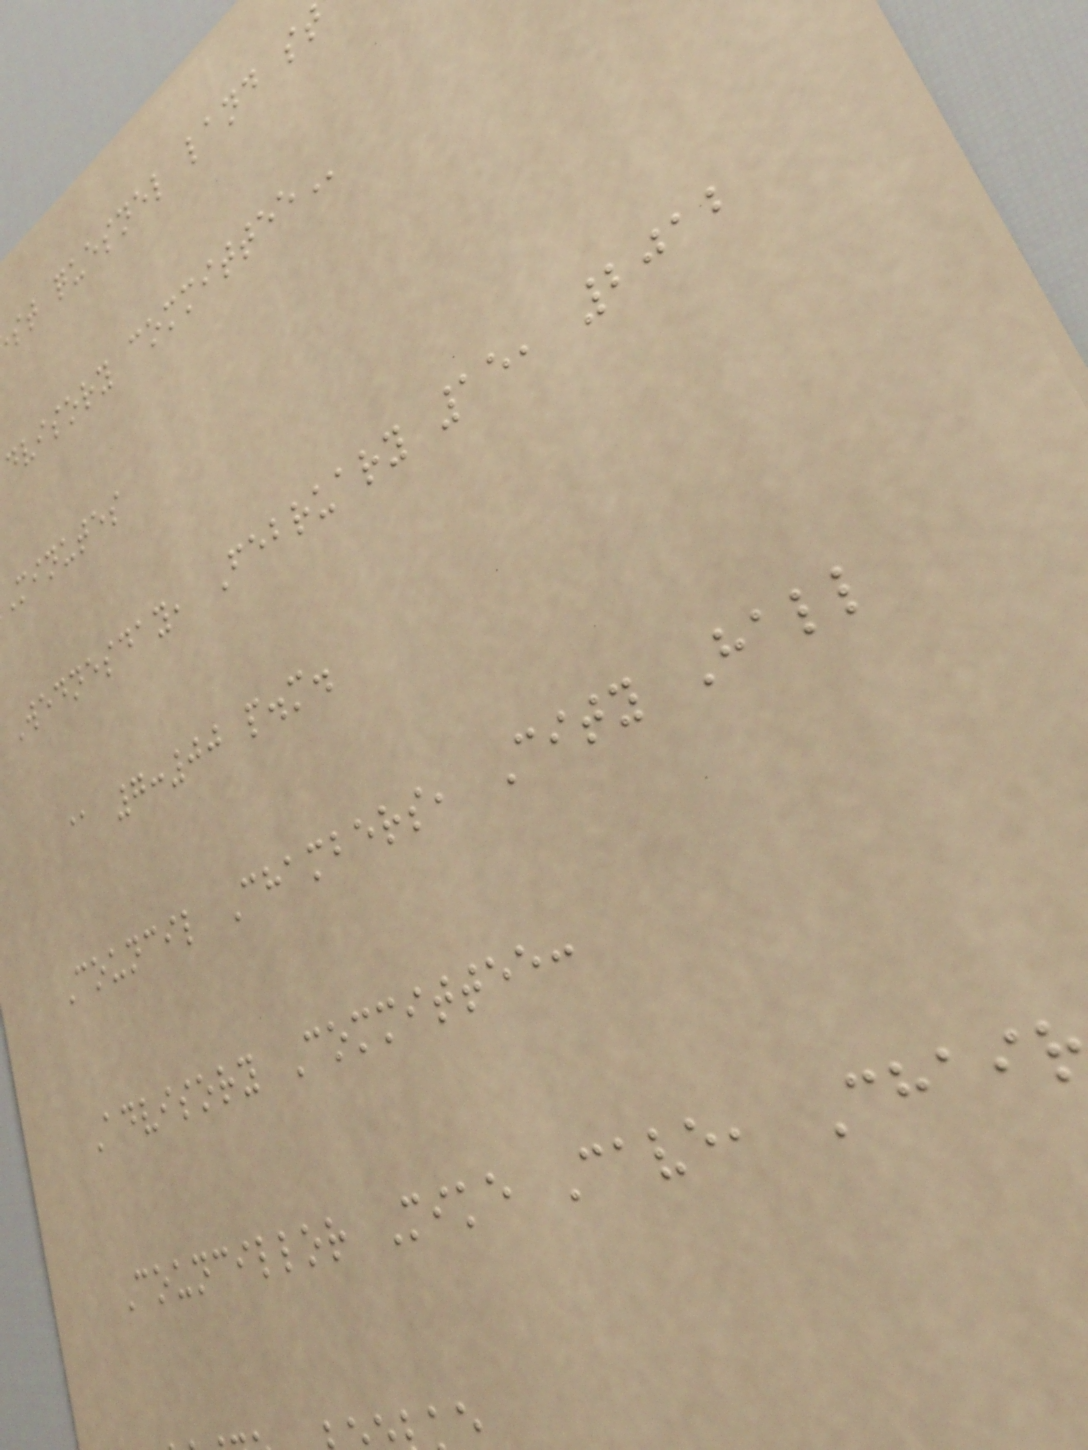st quesnel land
dvisory
minutes
Wednesday, February 15, 2012
@ 7:00 p.m.
Council Chambers, City Hall
Advisory Committee:
Councillor Mike Cave, Chai
